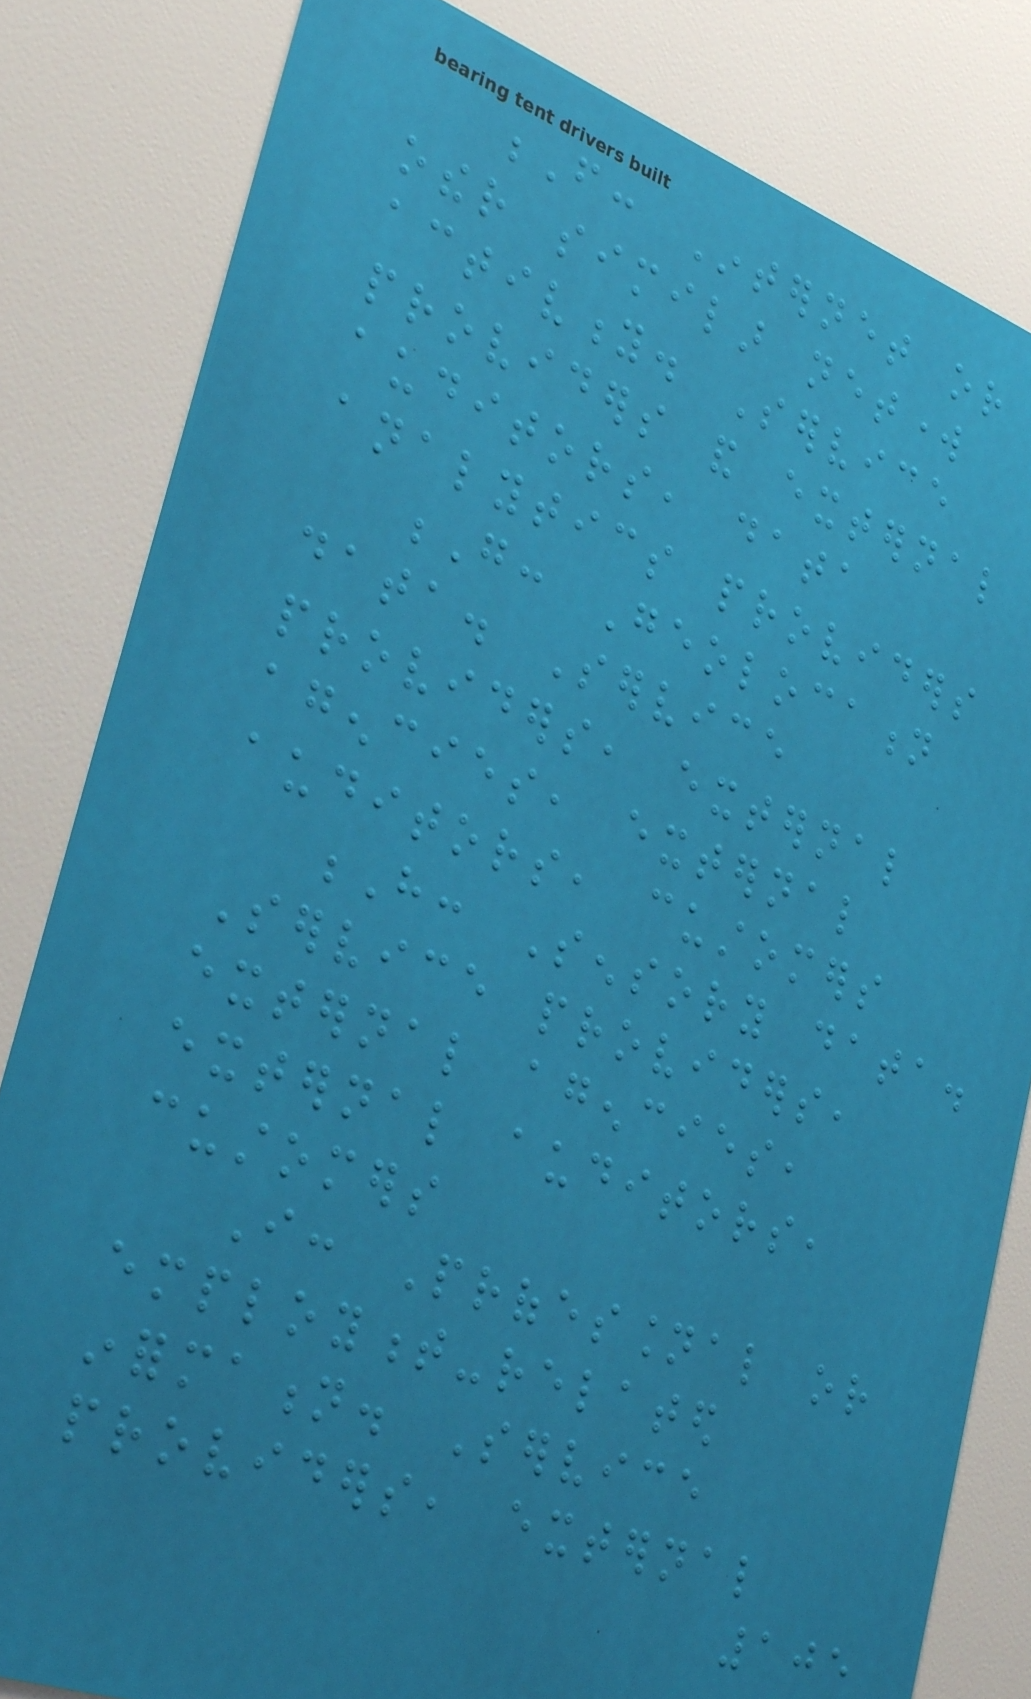F: Internet or
other similar network
activity. Service
providers and external
auditors, data
analytics providers
G: Geolocation
data. Service
providers, external
agencies, external
auditors, customers
H: Sensory data.
Service providers,
external agencies,
external auditors,
customers
I: Professional or
employment-related
information. Service
providers, external
105
